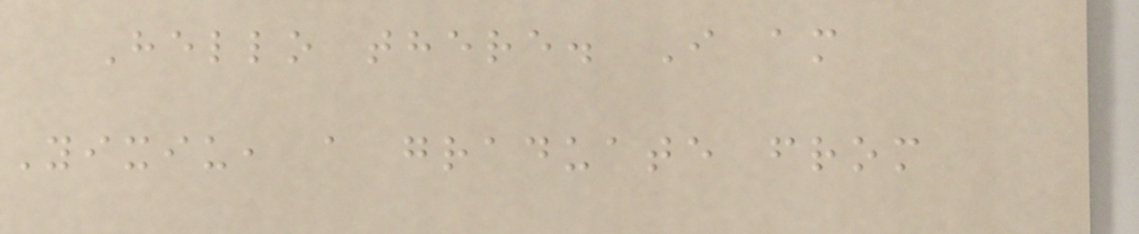Hello there. I am
Yixiu, a graduate from
